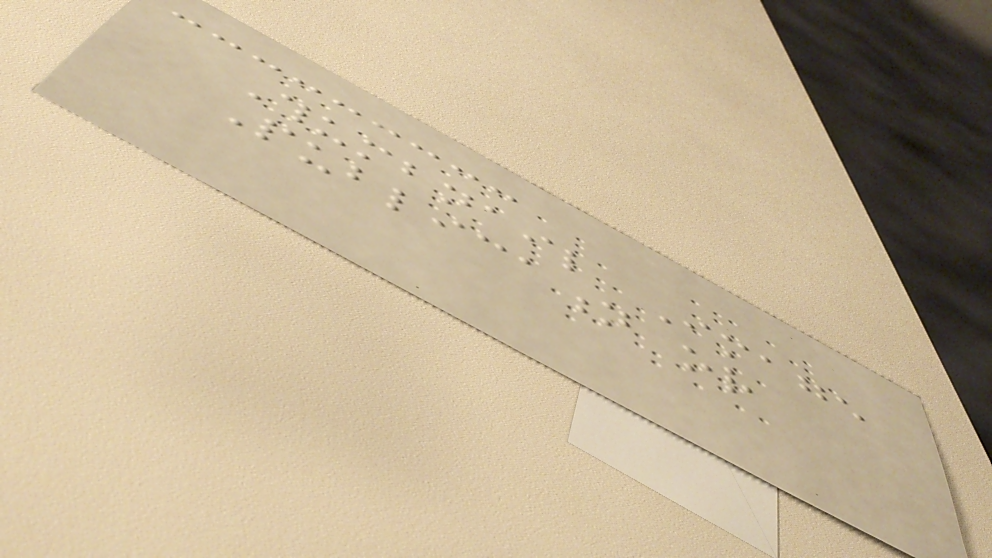Thumbnail Image
Publication or
